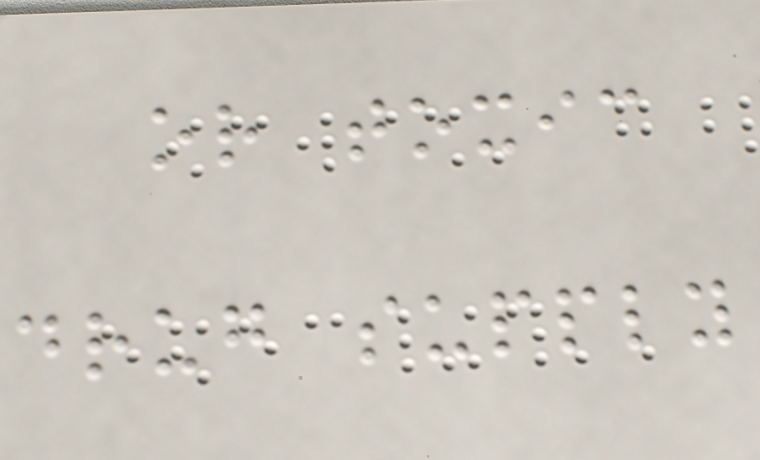or toxic
drug supply
